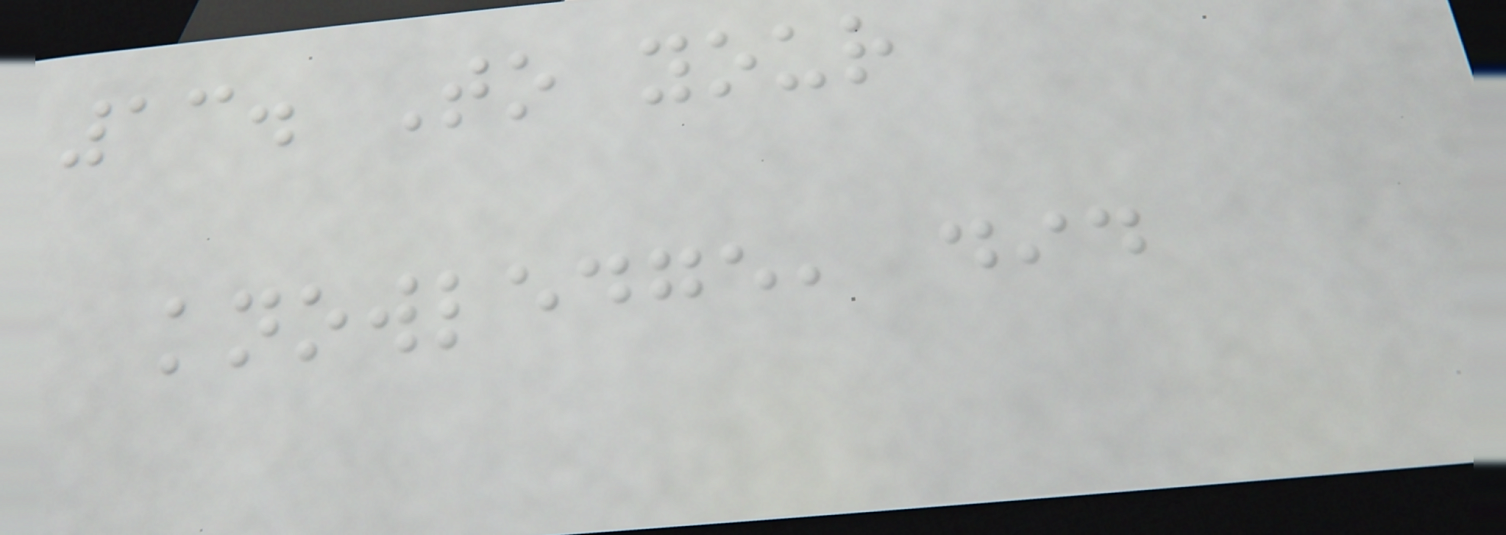13. To your
knowledge, did
